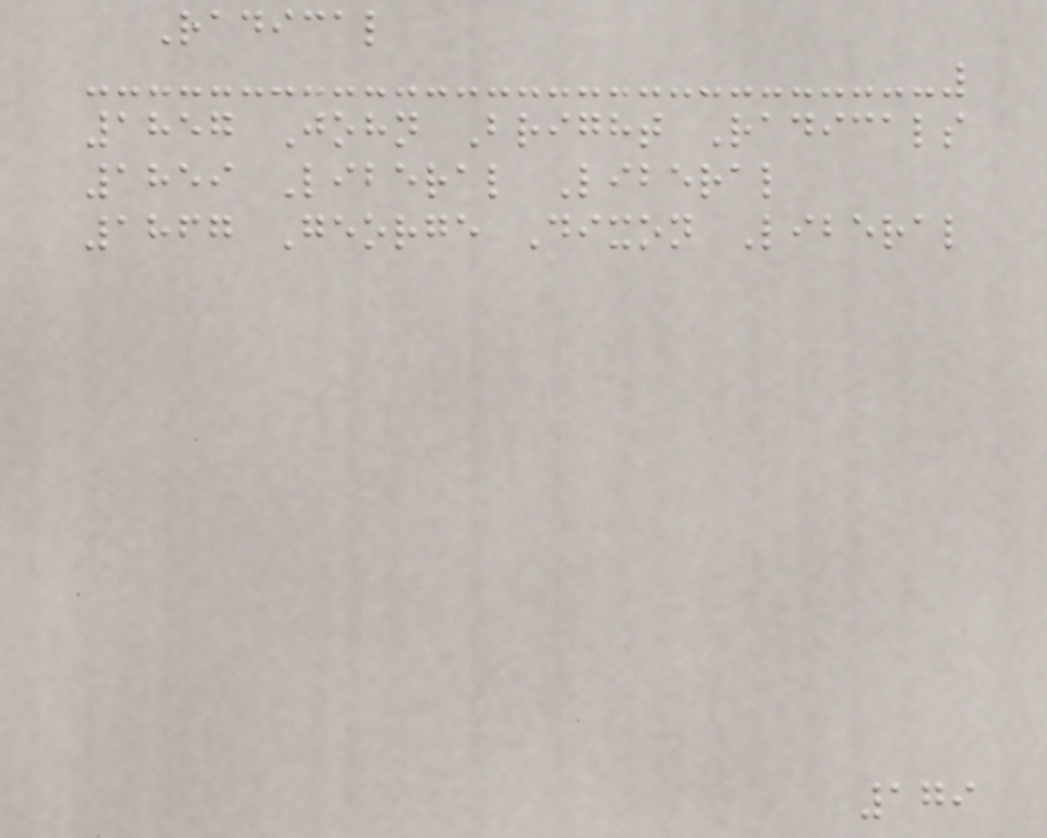Radical
1857 John Bright Radicals
1859 Liberal Liberal
1867 George Dixon Liberal
179
